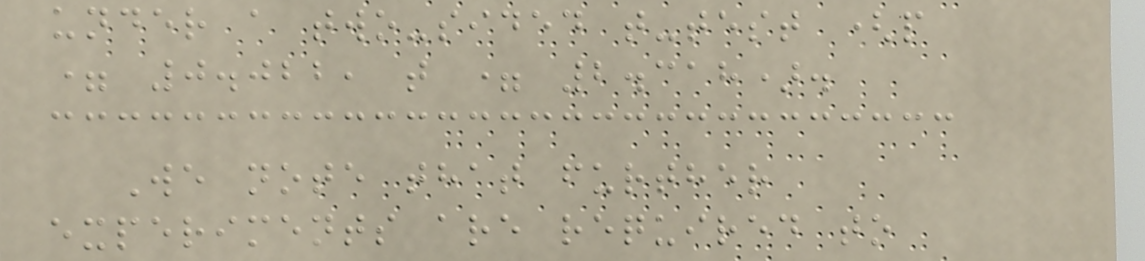under a two-sided t-test (p
= 0.022, t = 2.318).
We note that further
experiments are required to
